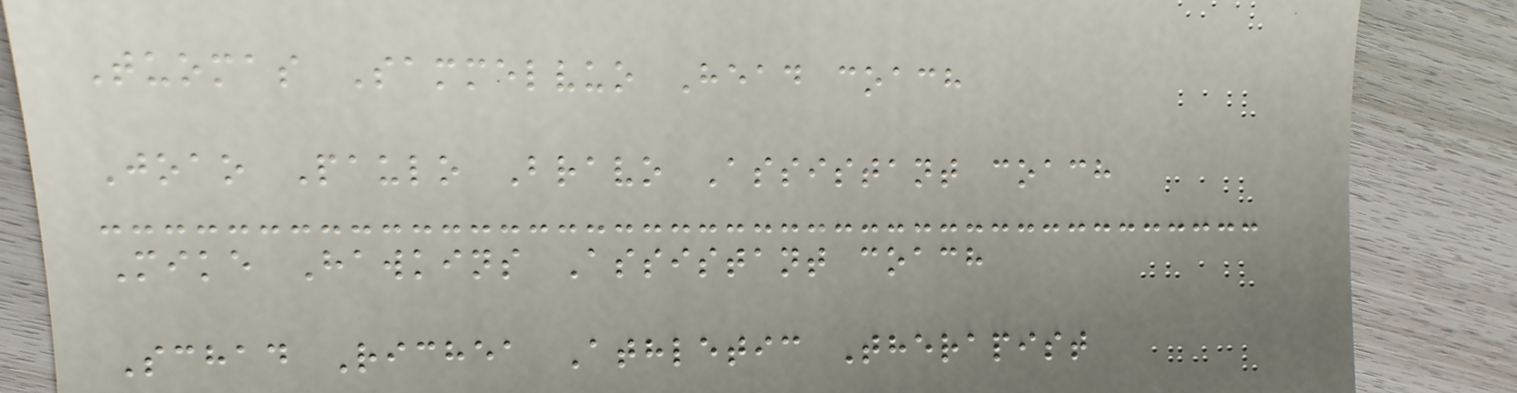Tuomas Sammelvuo Head coach
Joao Paulo Bravo Assistant coach
Mike Hawkins Assistant coach
Schad Richea Athletic Therapist
